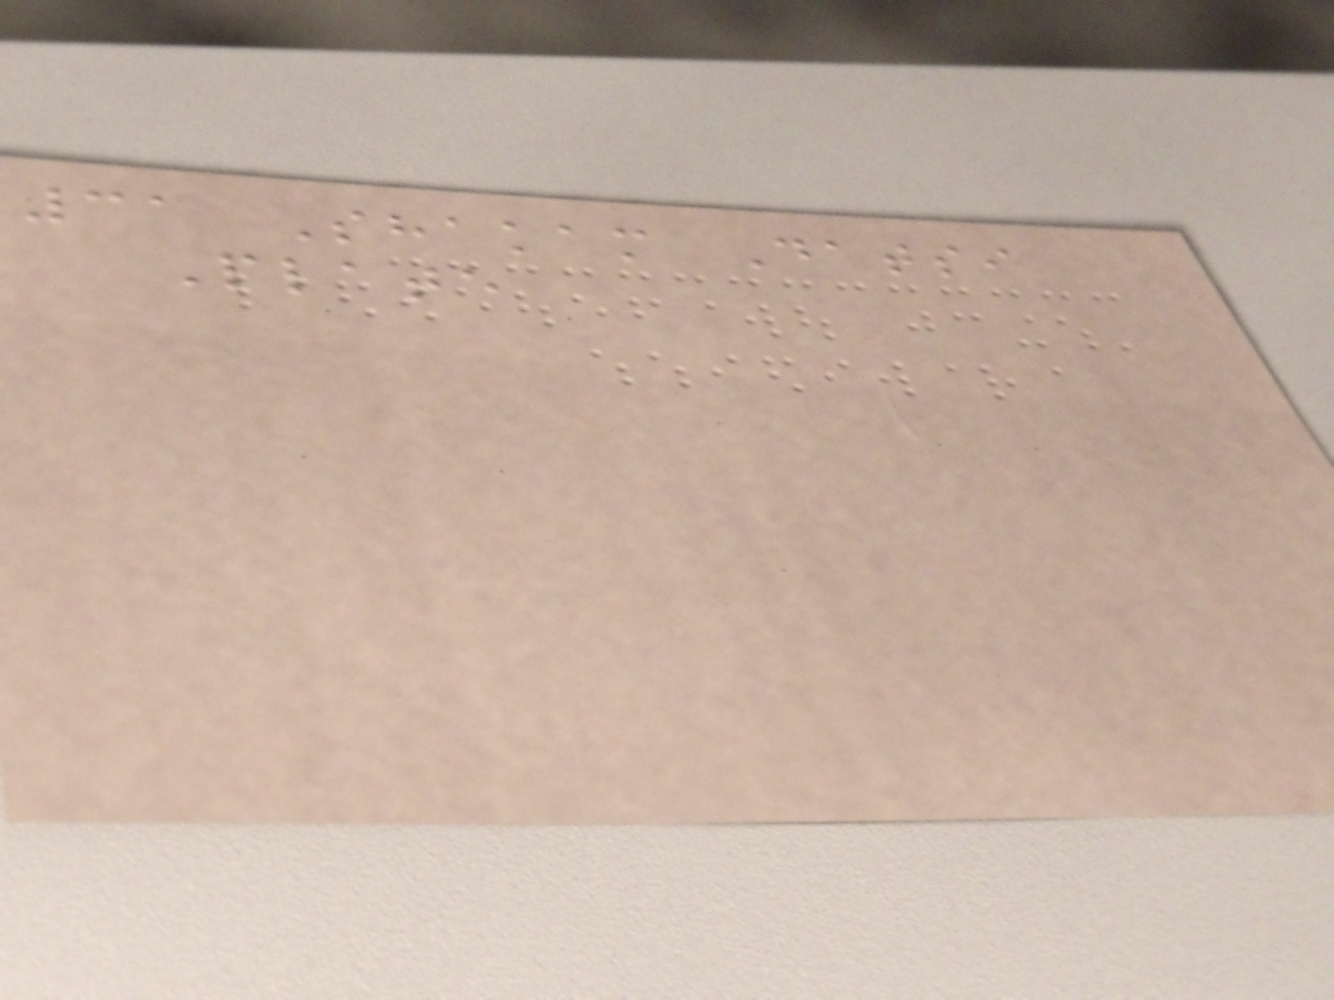31 Shakam Datsi
Plate
